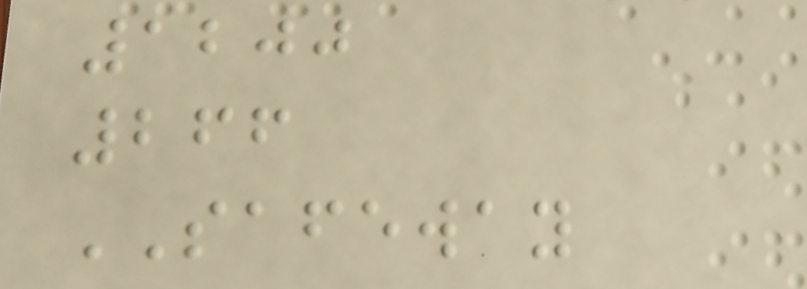1200
266
SAFEWAY
